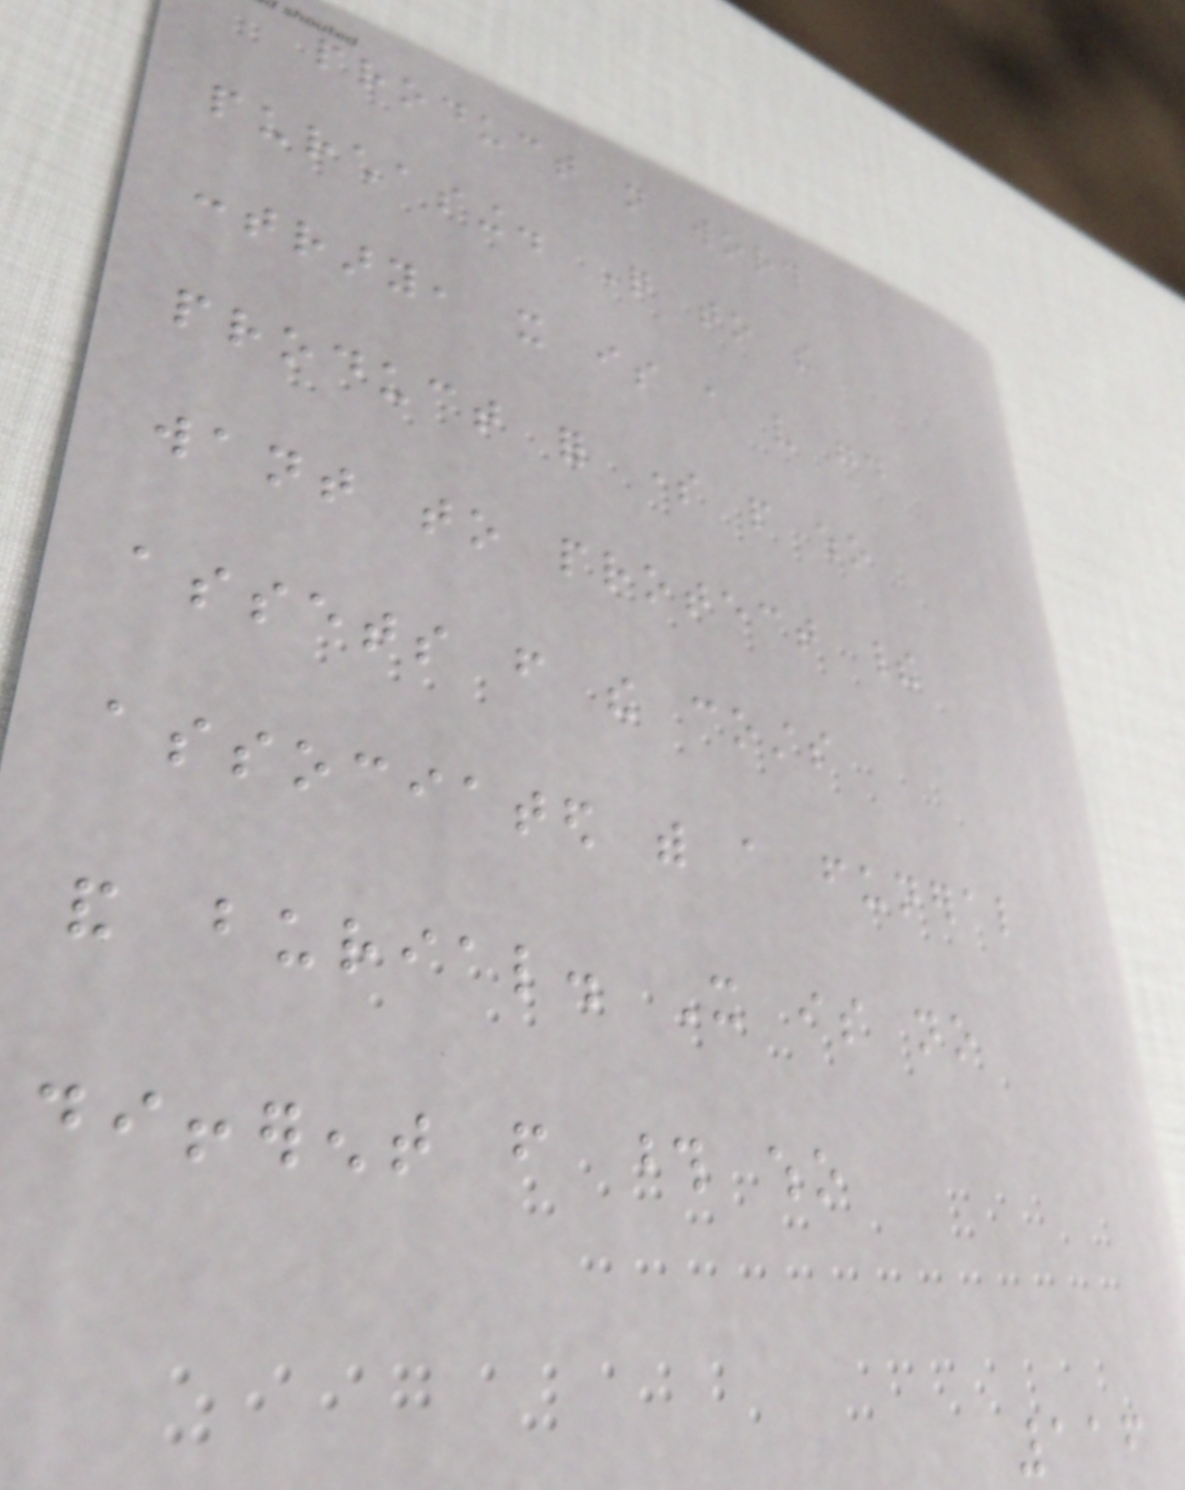product not worth
purchasing. Quite to the
contrary, it is a very good
product for some people who
want to protect their
assets from the costs
associated with a funeral
and burial. It is no
different from those who
116
